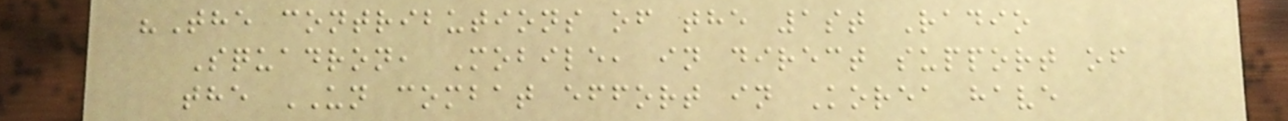"The contributions of the 1st Radio
Squadron, Mobile, in direct support of
the UN combat effort in Korea have
